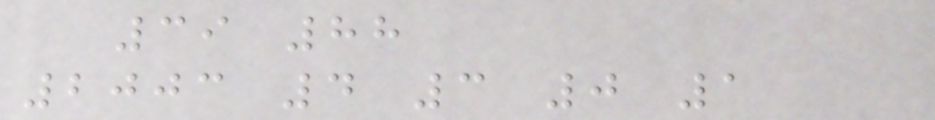39 88
2003 4 3 0 1
